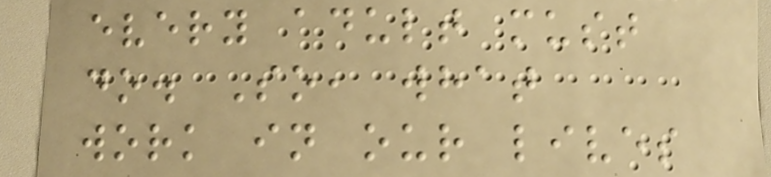every adult must
do. So, what
work in our lives
